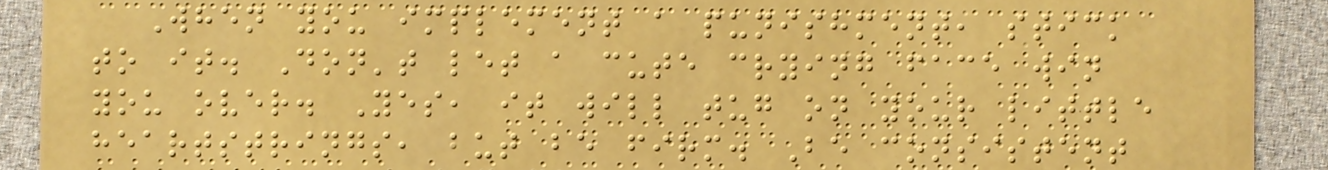When you implement a punishment, stick
to it. Don't let a cute crying face win
you over. Yes, it will tug on your little
heartstrings, but be firm. Be consistent
